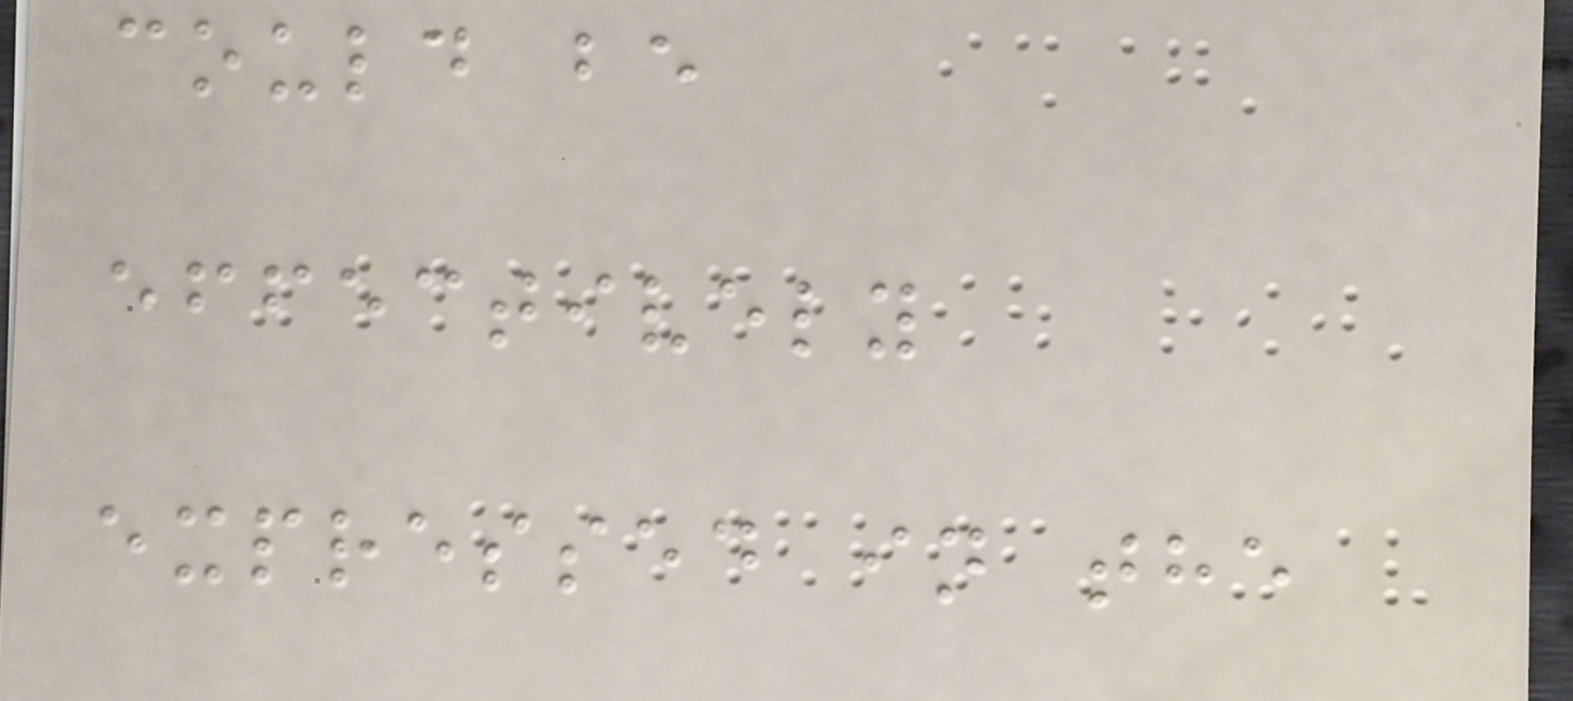could be
effectively
expressed in the
